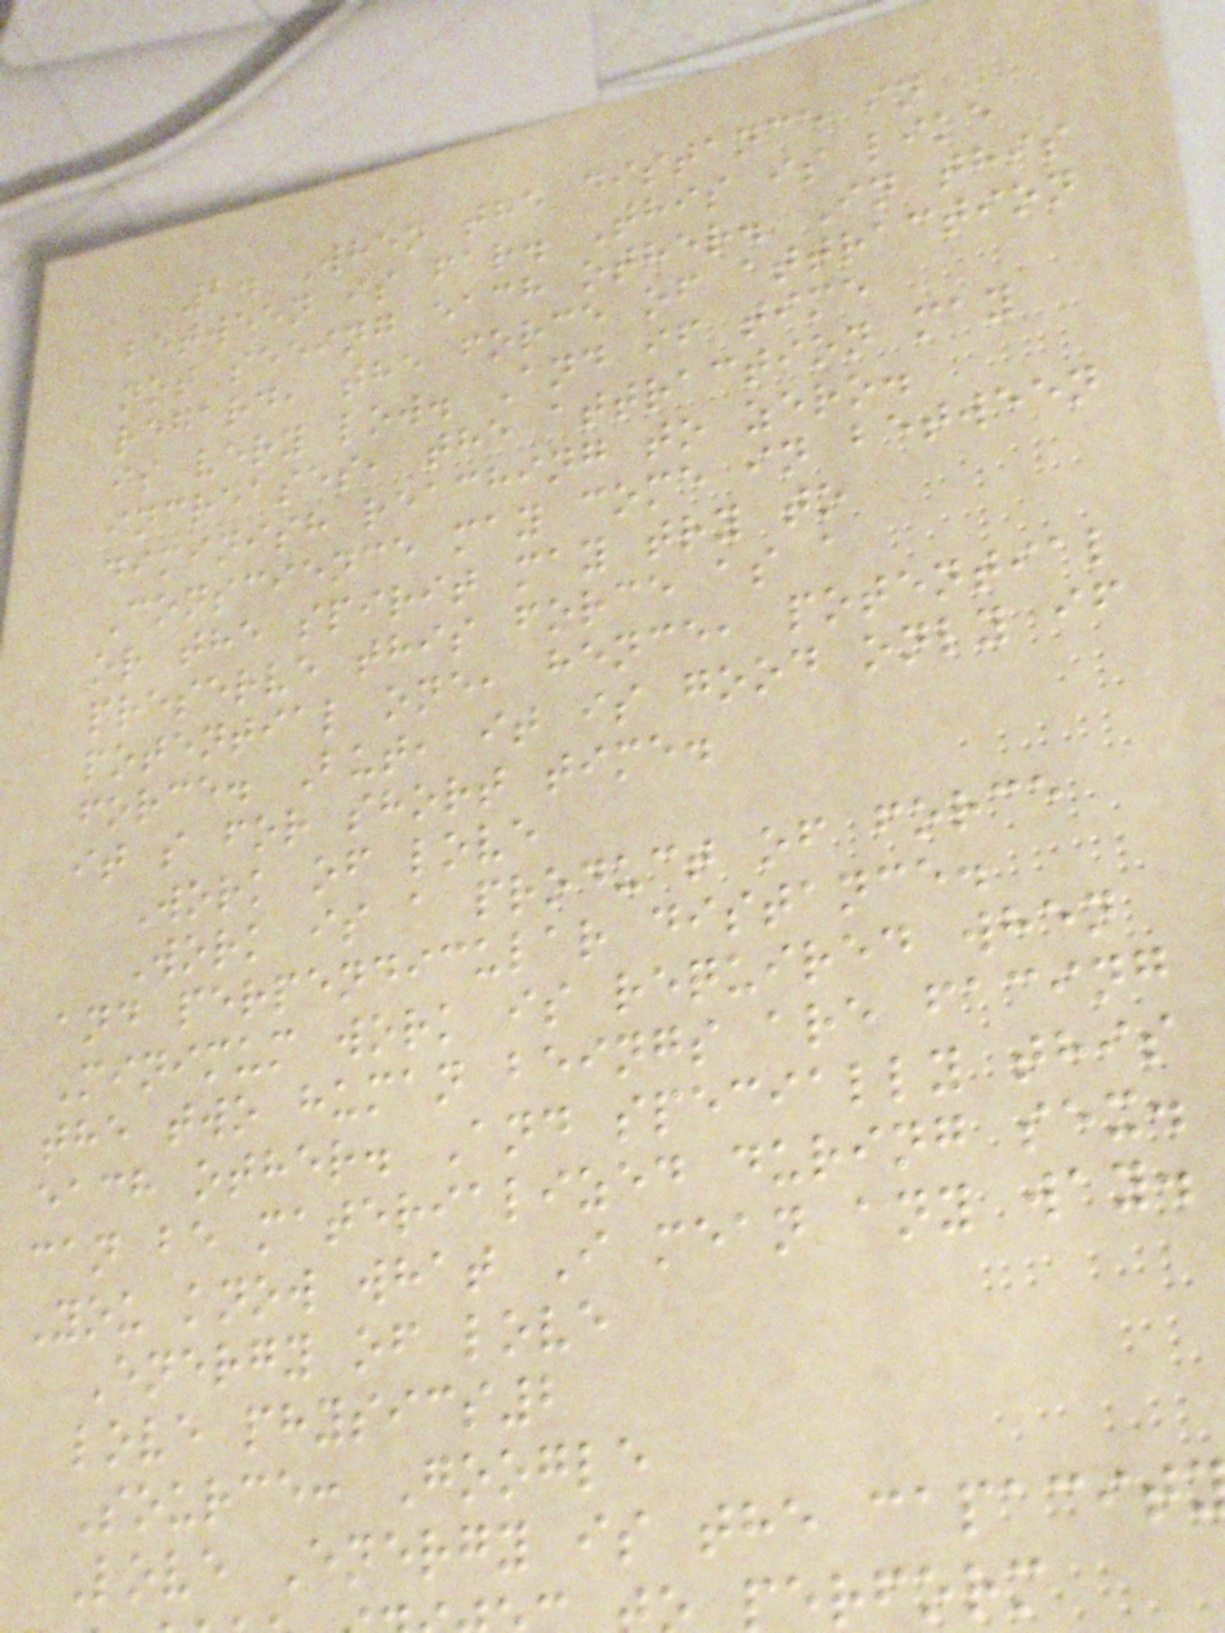2. When the distance in
between is far. This is like
not seeing each other. In this
regard, the force of attraction
is very low. And if time
increases, the attraction may
diminish reaching to zero.
Conscience may come in between
or the spirit may try to
preserve this force as a
potential one, hence, potential
force. But, it is good only if
it s for short time.
Work of love
Work is a product of force
and perpendicular distance.
Minimum work is required when
the two human beings are facing
each other. And specially this
can be materialized during sex.
You know what I mean any way.
Energy of love
love physics2
Source: Google
Love Energy is the capacit
